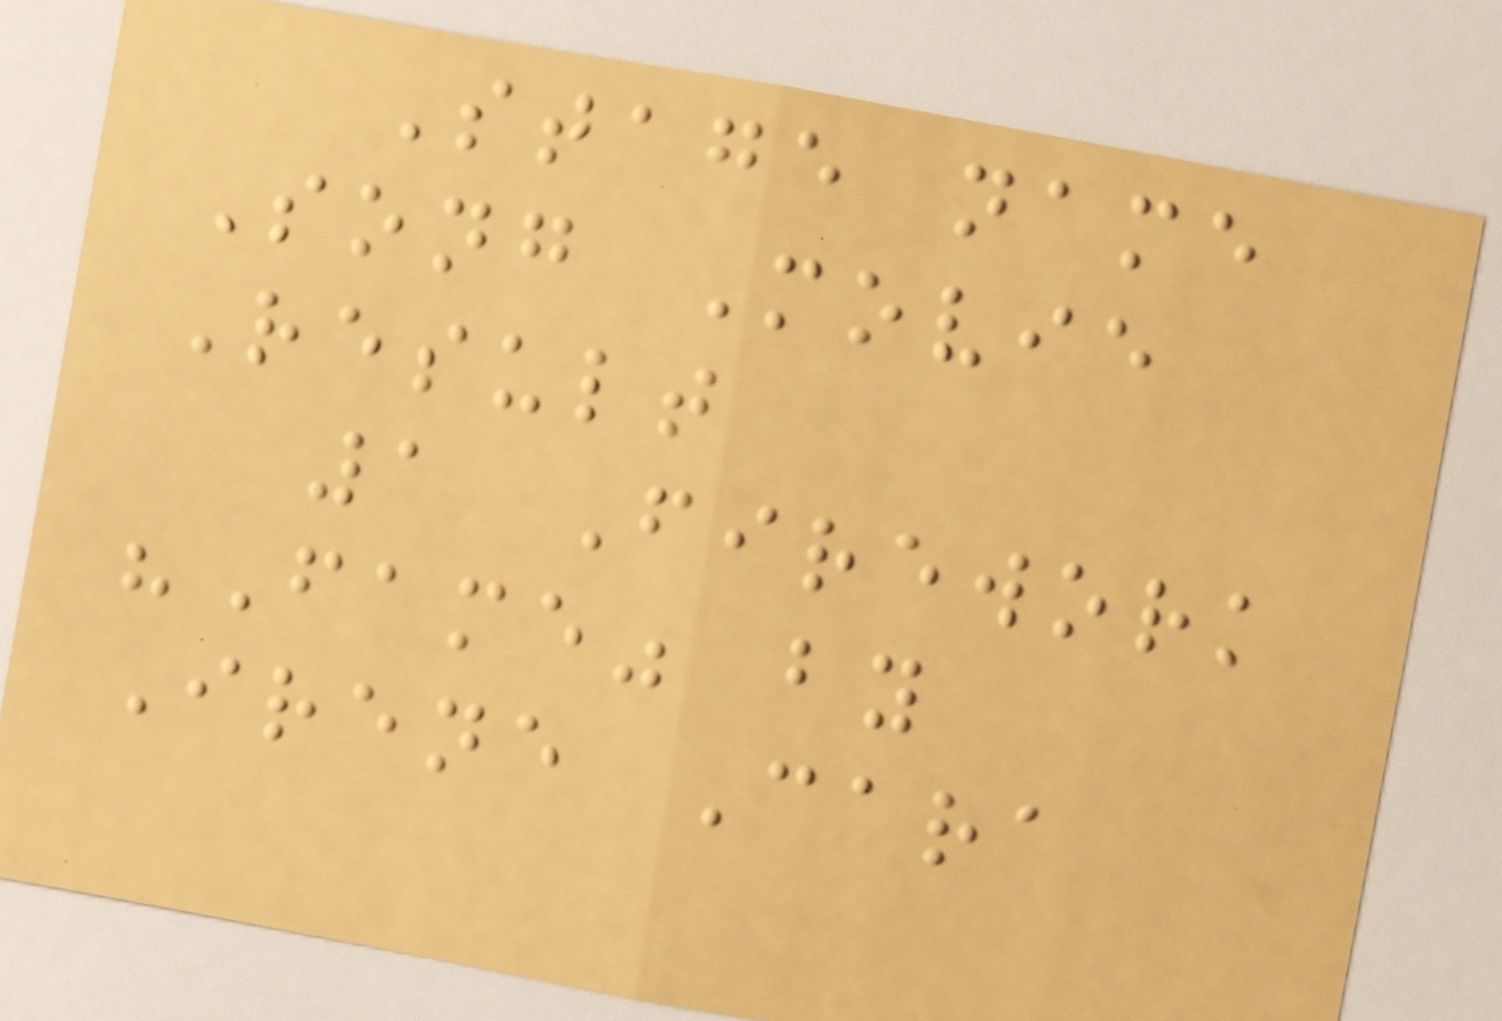Stage name
Song Movie
Result
1 Firework
"Fame" by
Irene Cara
